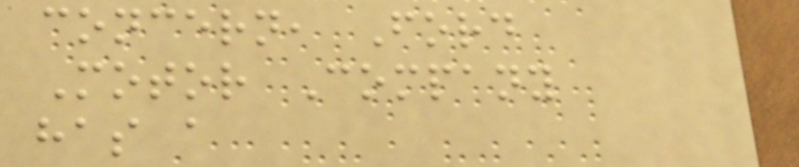concern, Ford
Motor Company
has a
